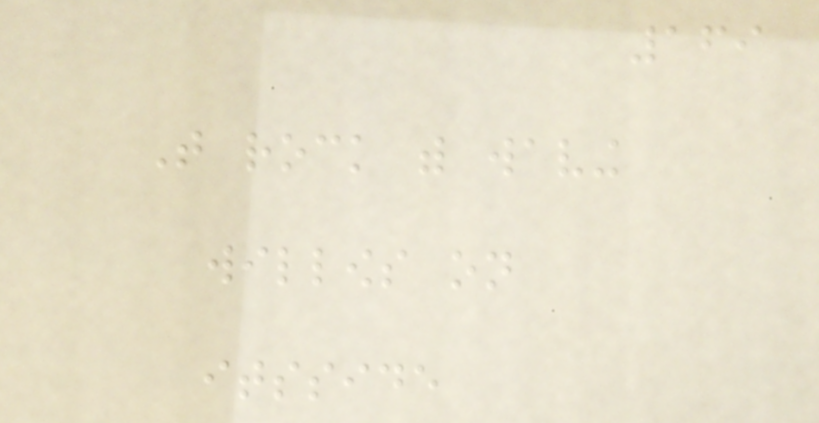169
That rock with waving
willows on
itsside
